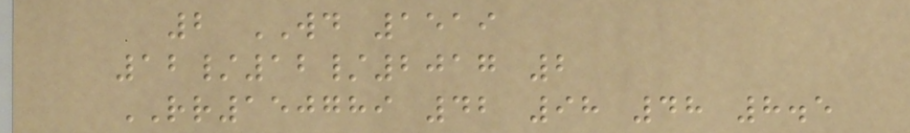2 WD 1519
12/12/2017 2
RR150789 42 98 48 8.5
